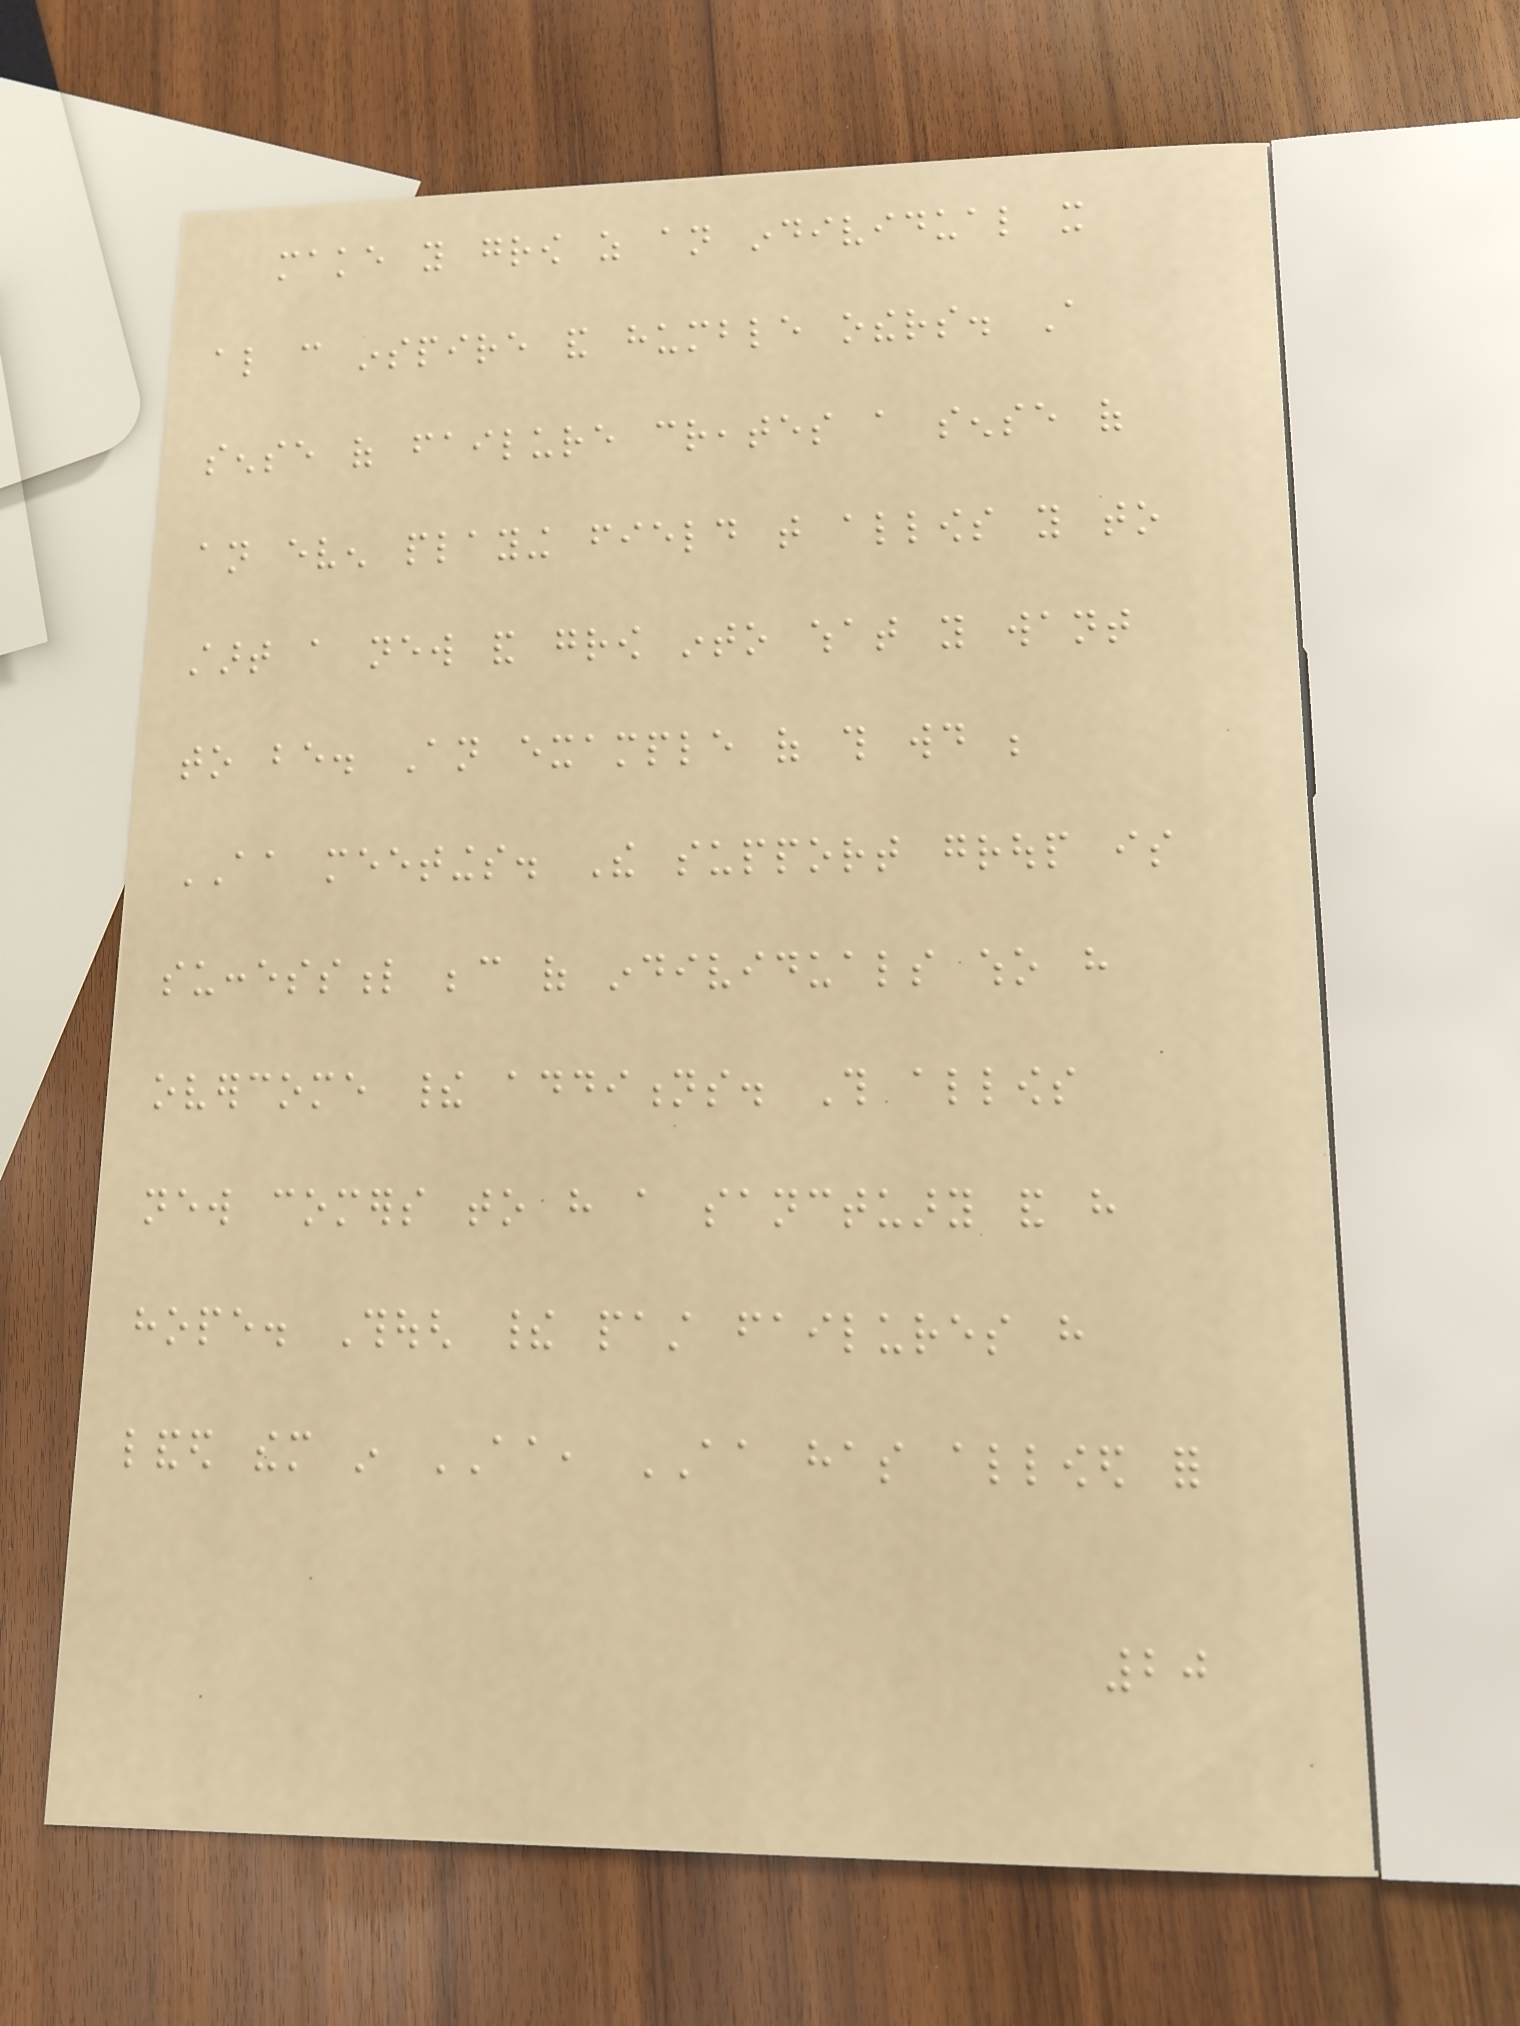make you grow as an individual it
also can inspire and humble others. A
sense of failure creates a sense of
an even playing field that allows you to
start a new and grow into what you want
to be. An example of this would be
AA meetings. The support group is
successful because of individuals who have
overcome their additions. This allows
new comers to have a sanctuary and have
hope. Though their past failures have
landed them in AA, AA has allowed for
20
